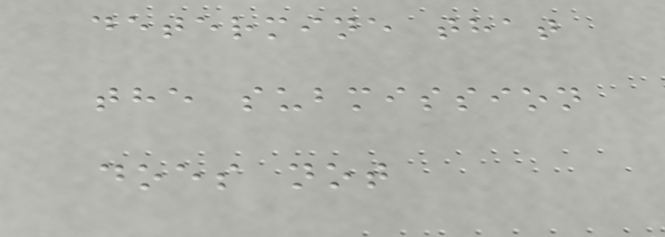determine that
the submission
does not
